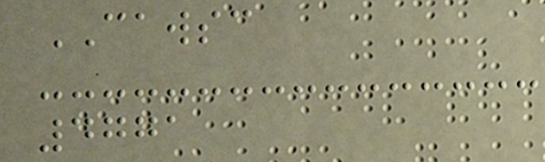CAWSC
4771
